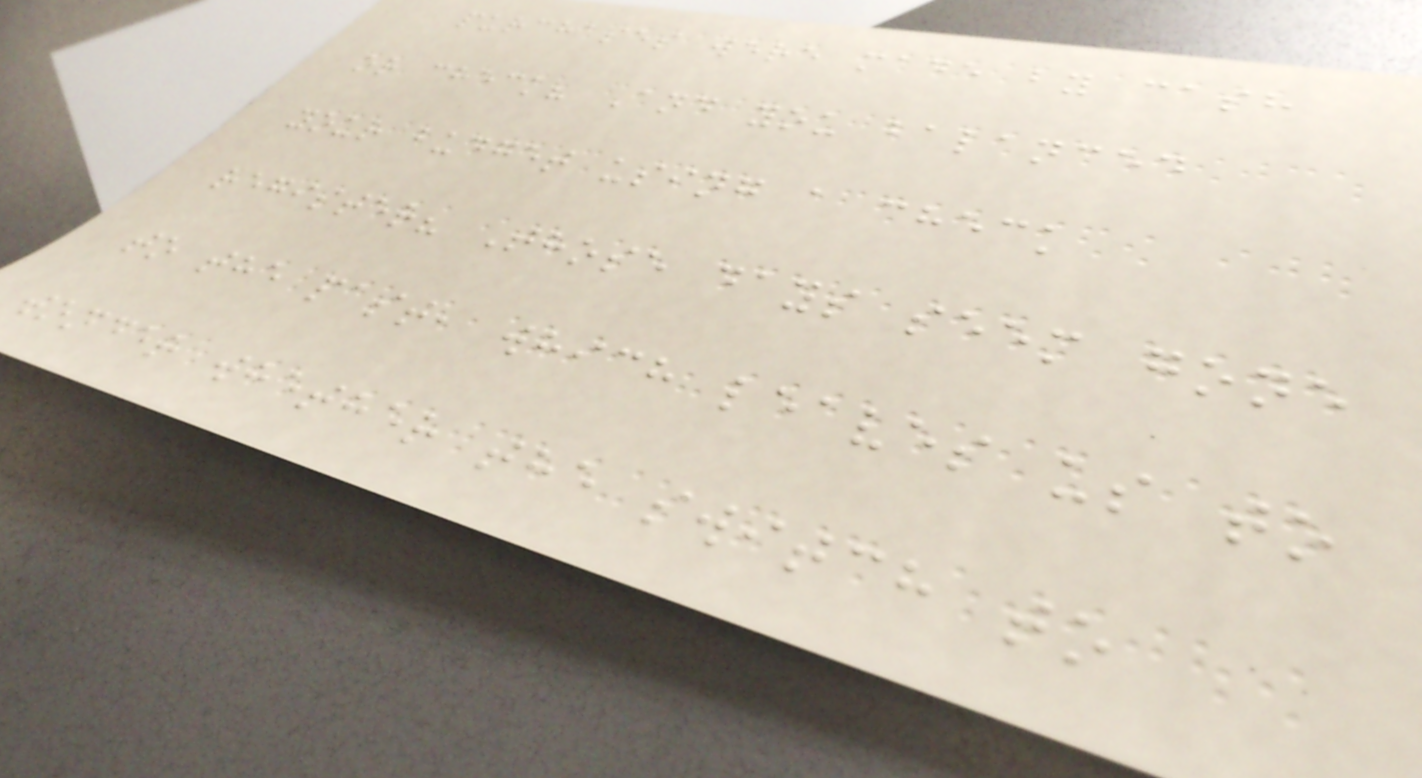purchases were made by cash
or check? And you balanced
your budget using a check
register? Those days seem gone
to the past, which leaves us to
wonder whether the switch to
